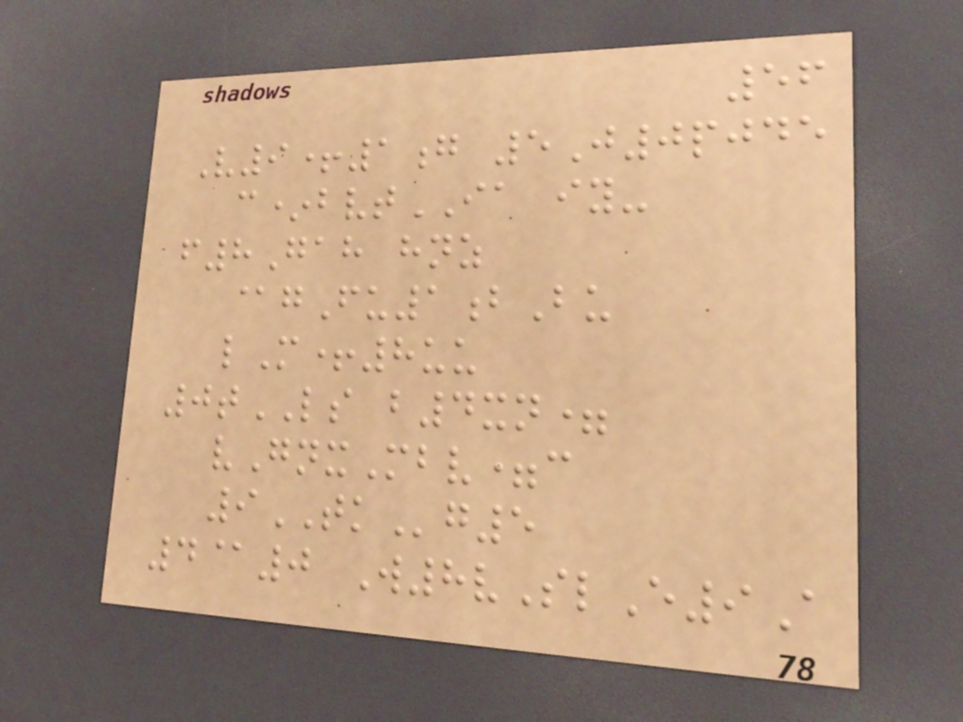56
V9+1g 5J0pjde
c*bvtIA iy-
f8Gah hnz
@gFu1bBu
lM+8uu
0tLS b4xn=
vGnxMbv=c
9TKg5
4@0 W8vSlE9A
